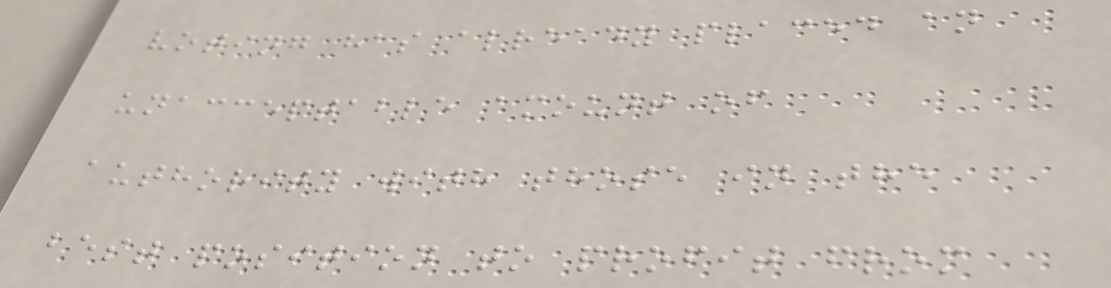voting has already placed an
unacceptable amount of
authority with those in the
best position to profit from
